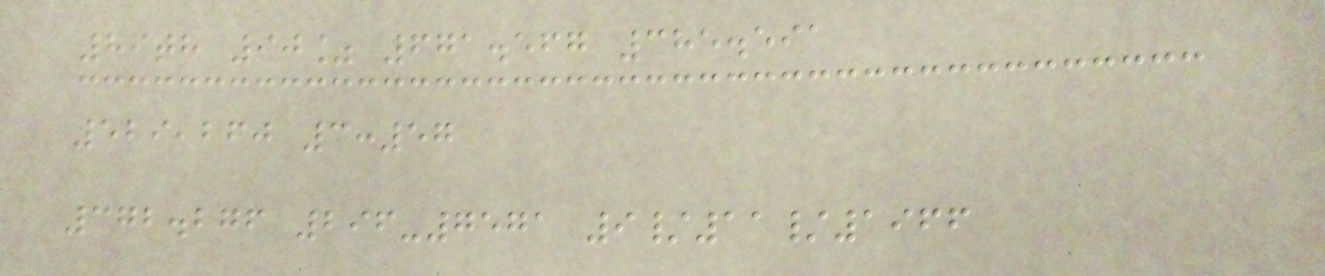89th 90% 671.567 385.591
529,260 3:57
372.276 296-7571 9/11/1966
